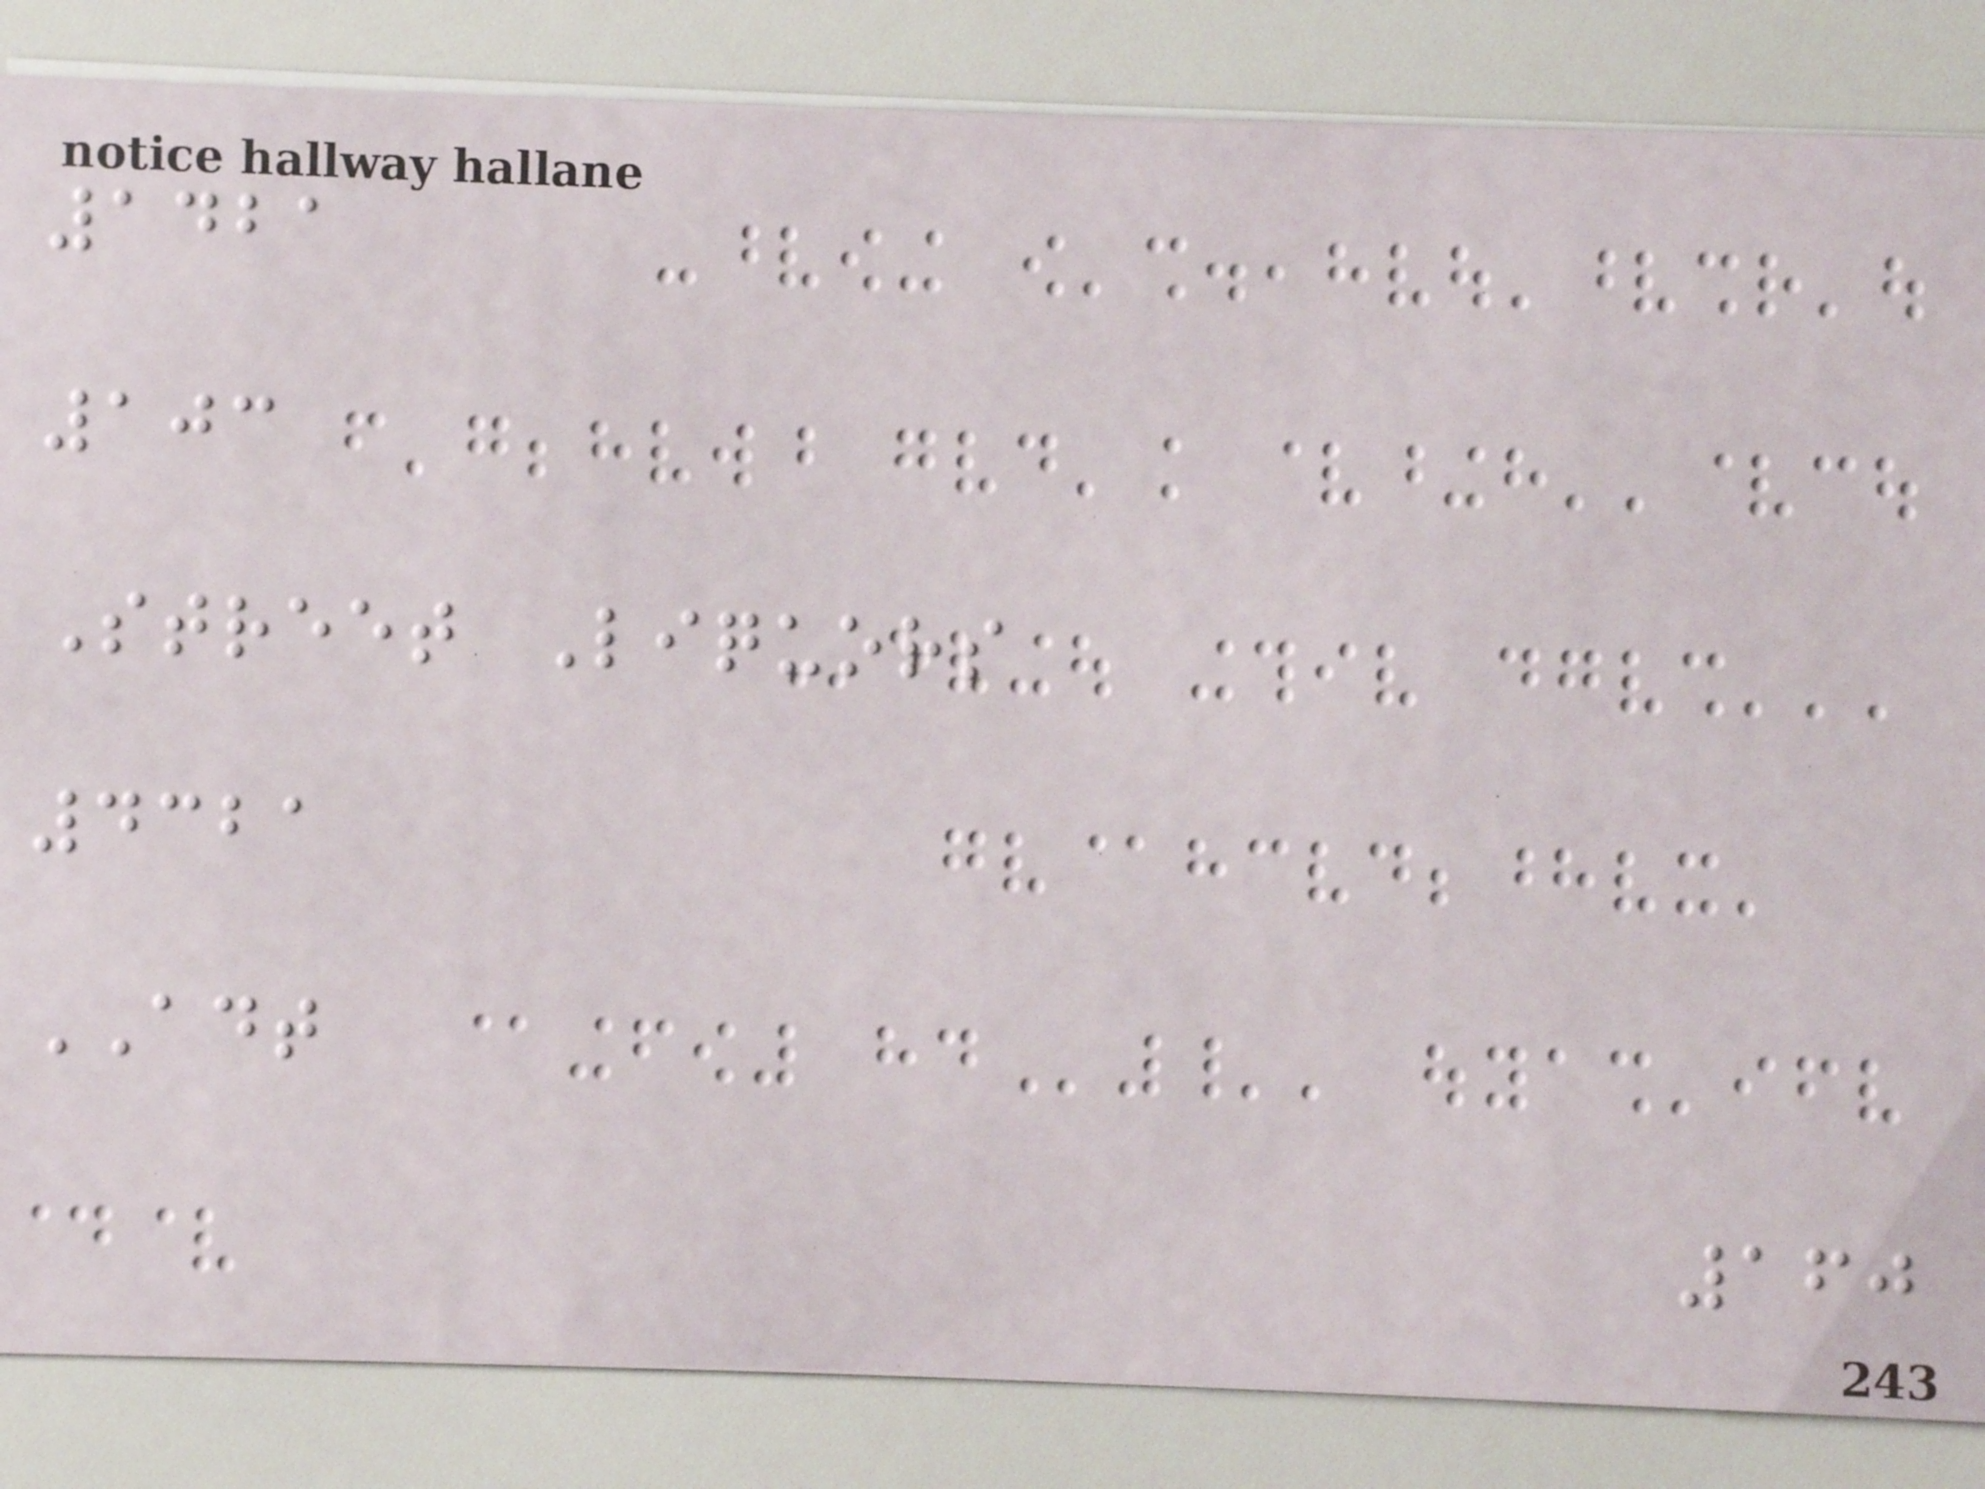1421
103
Street Liquors
4321
ADT
160
